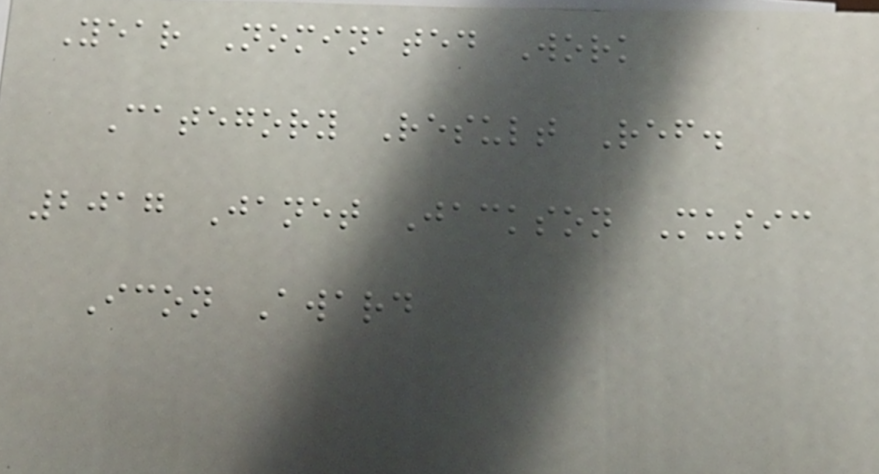Year Nominated Work
Category Result Ref.
2017 Janet Jackson Music
Icon Award
